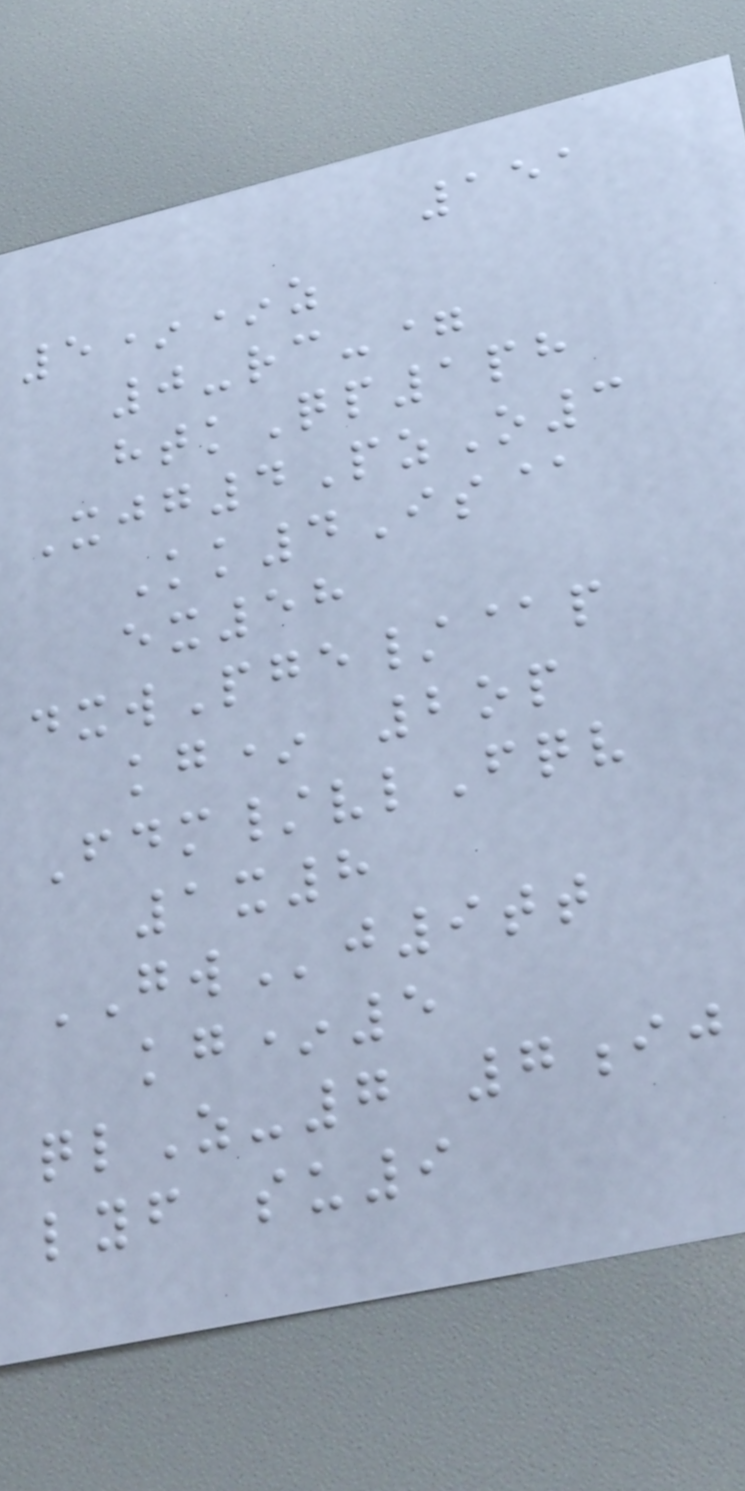151
5**z
0-rc-=
htkQp1ph
Xjg4PzO3
Kk4Is@
ex58
dxwPge/@p
kg* 2op
Fdm/vlFqv
1x8
GWj9tt
kg*5
qlZ-7 7ij
lyf su9
